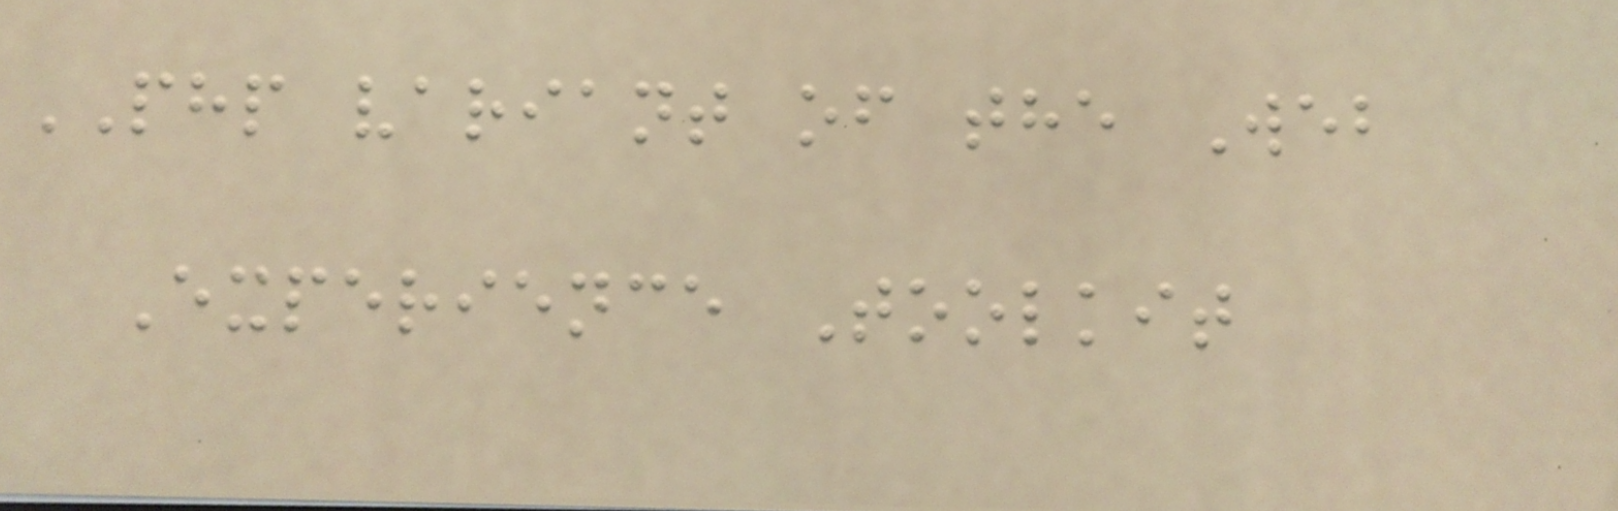PHP variant of the Web
Experience Toolkit
